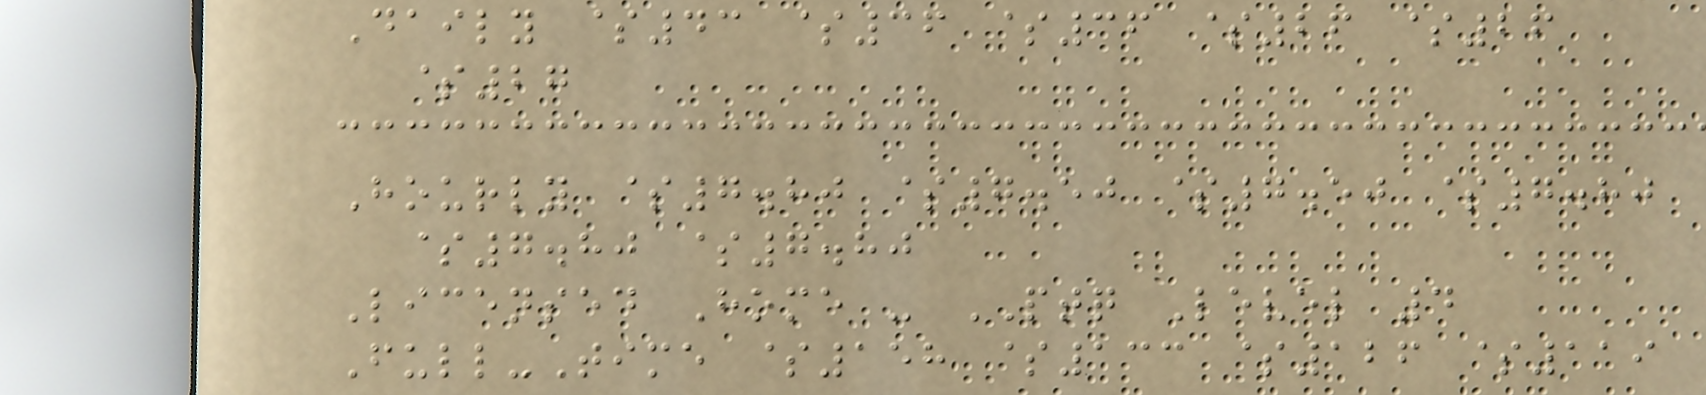Daily $43 $36 $36 $26 $26
$27
Hourly $7.80 $7.50 $7.50 $7.80
$7.80 $7.80
Licensed Home - PTQ Level 4
Full-Time $158 $133 $126 $119
